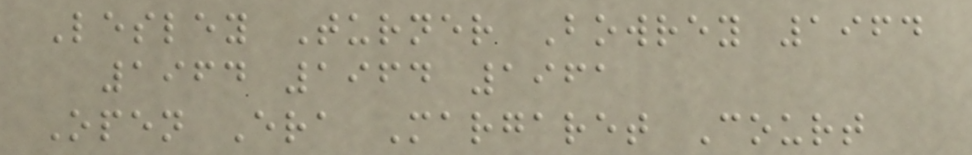Lesley Turner Bowrey 1964
1964 1964 1961
Open Era Margaret Court
